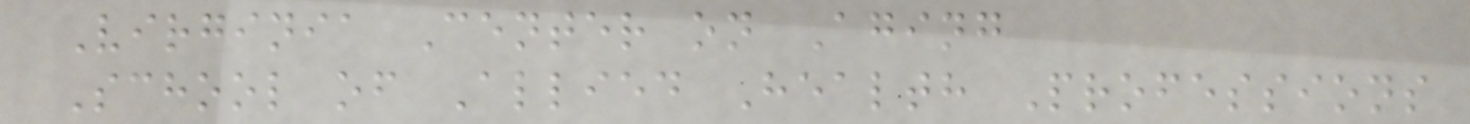Virginia Center on Aging
School of Allied Health Professions
